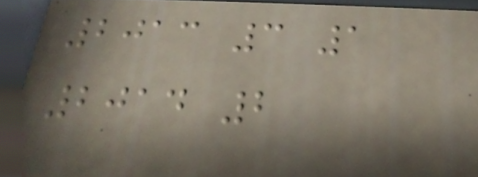2013 3 1
2014 2
